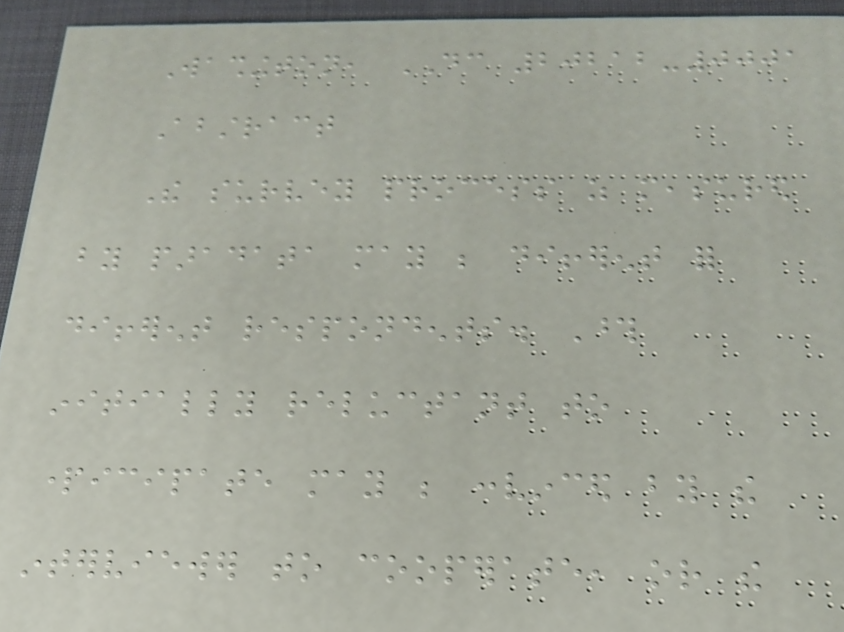Washington, DC 20212-0001
Abstract
The survey process as measured
by paradata may be different for
different respondents. Those
initially reluctant to
participate may be convinced by the
interviewer to cooperate, or the
